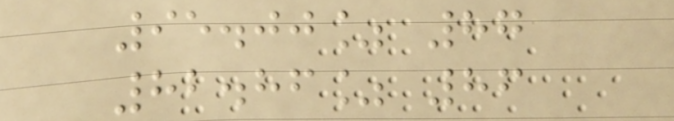95.00% 87
82.86% 86
